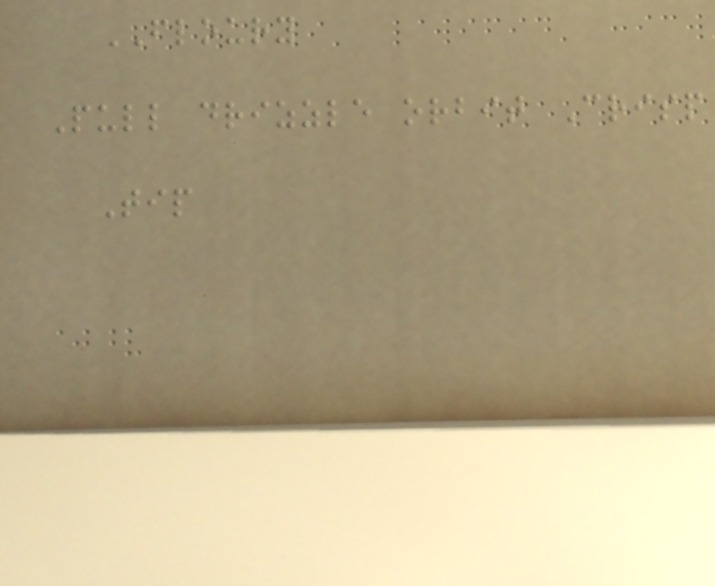FLOURY
Pull drizzle orbit Crisp
Tip
